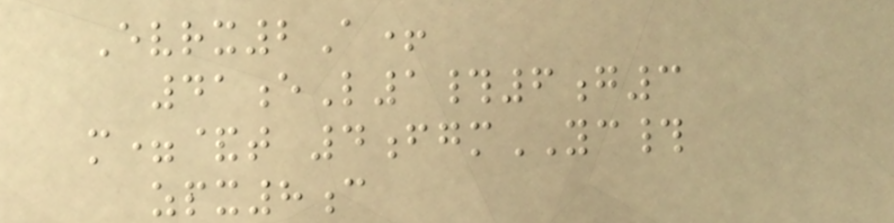Evrx2A+
41eL1#6g3
m=&t 4fgmYC#
zpx8c
